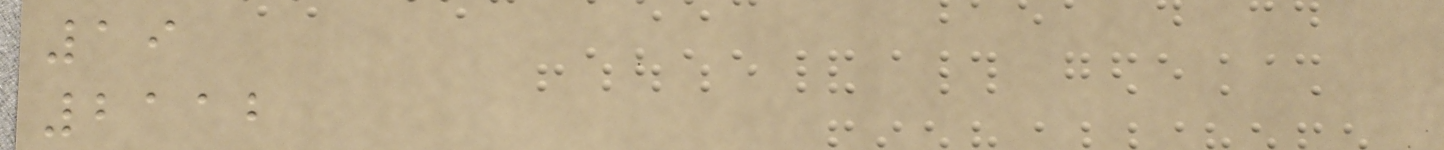19
2112
